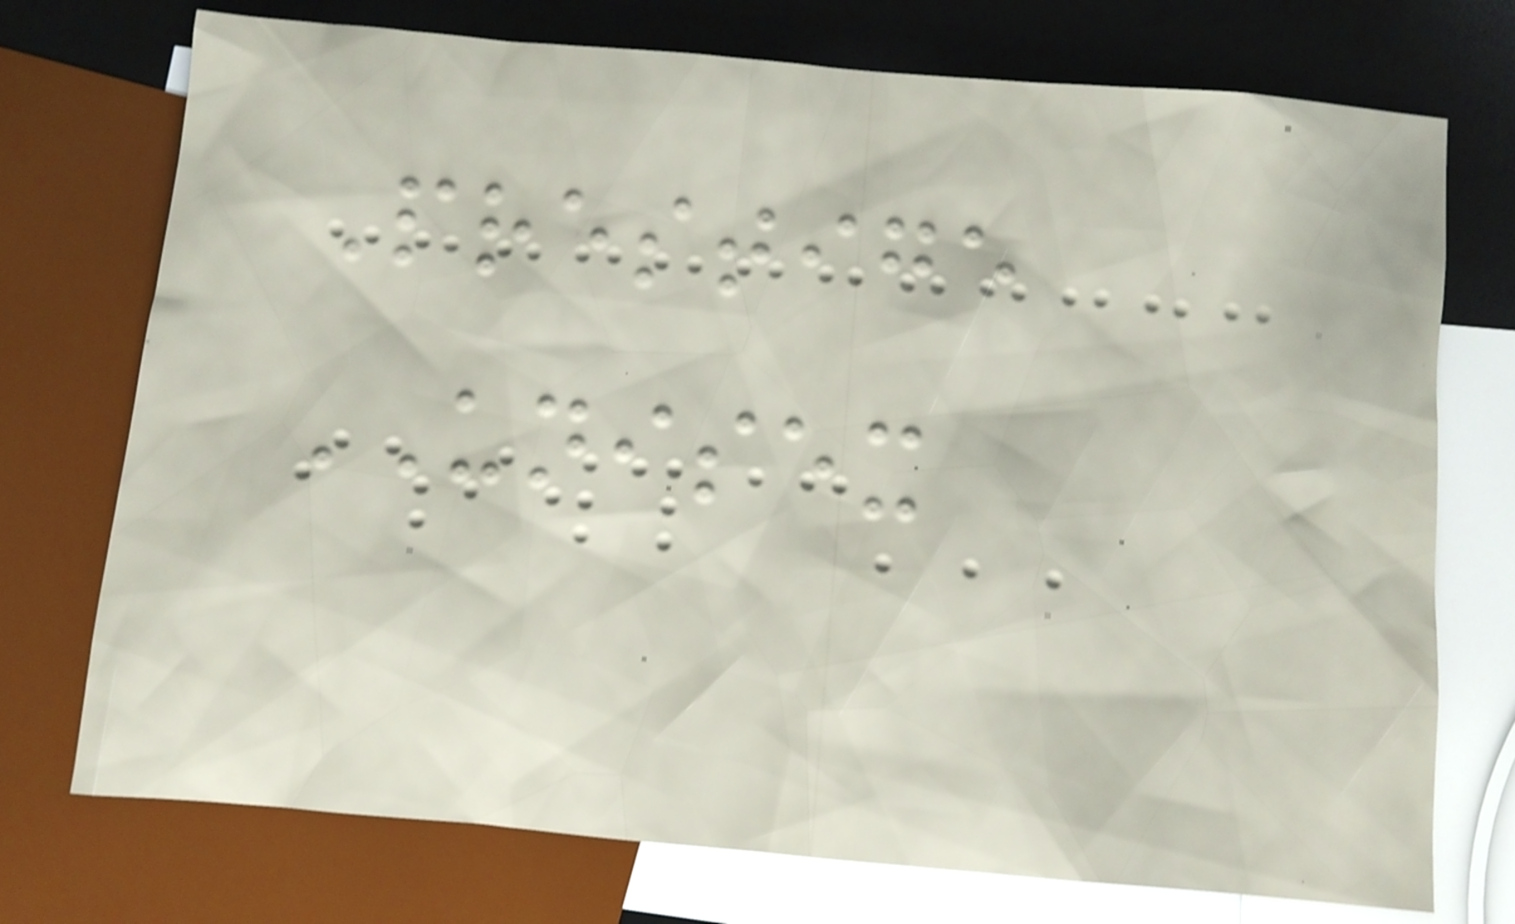Prestige
UNISEX
